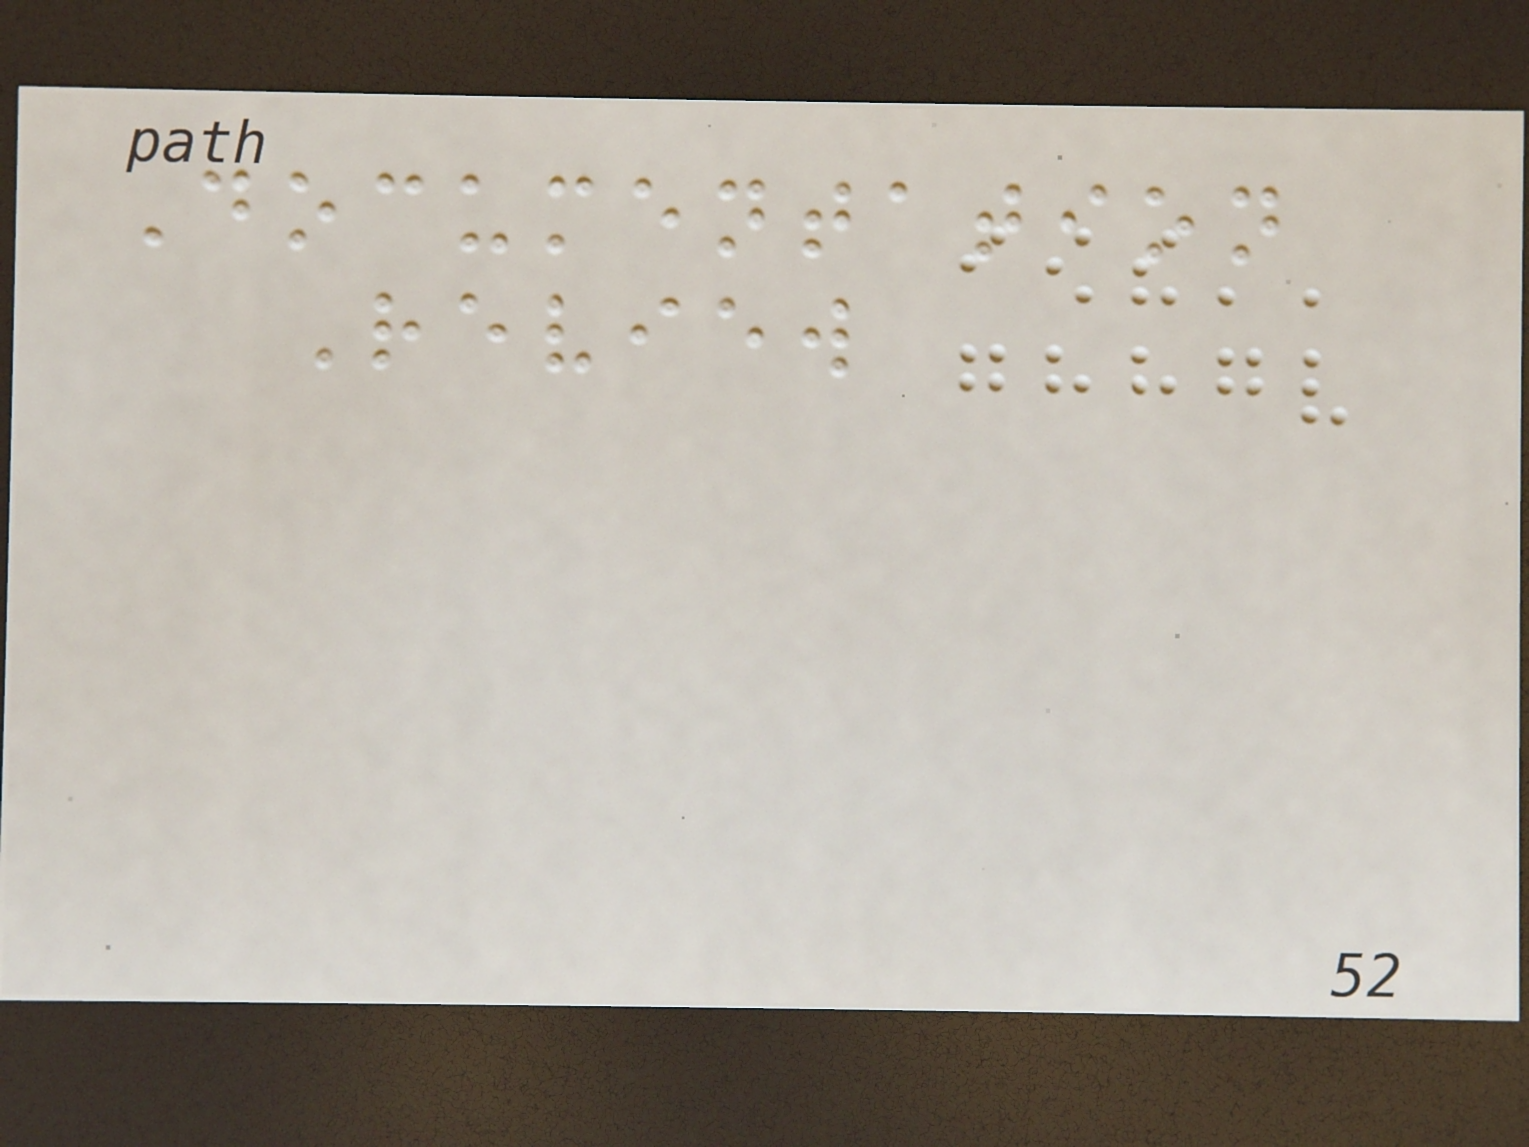Documentation
Review
